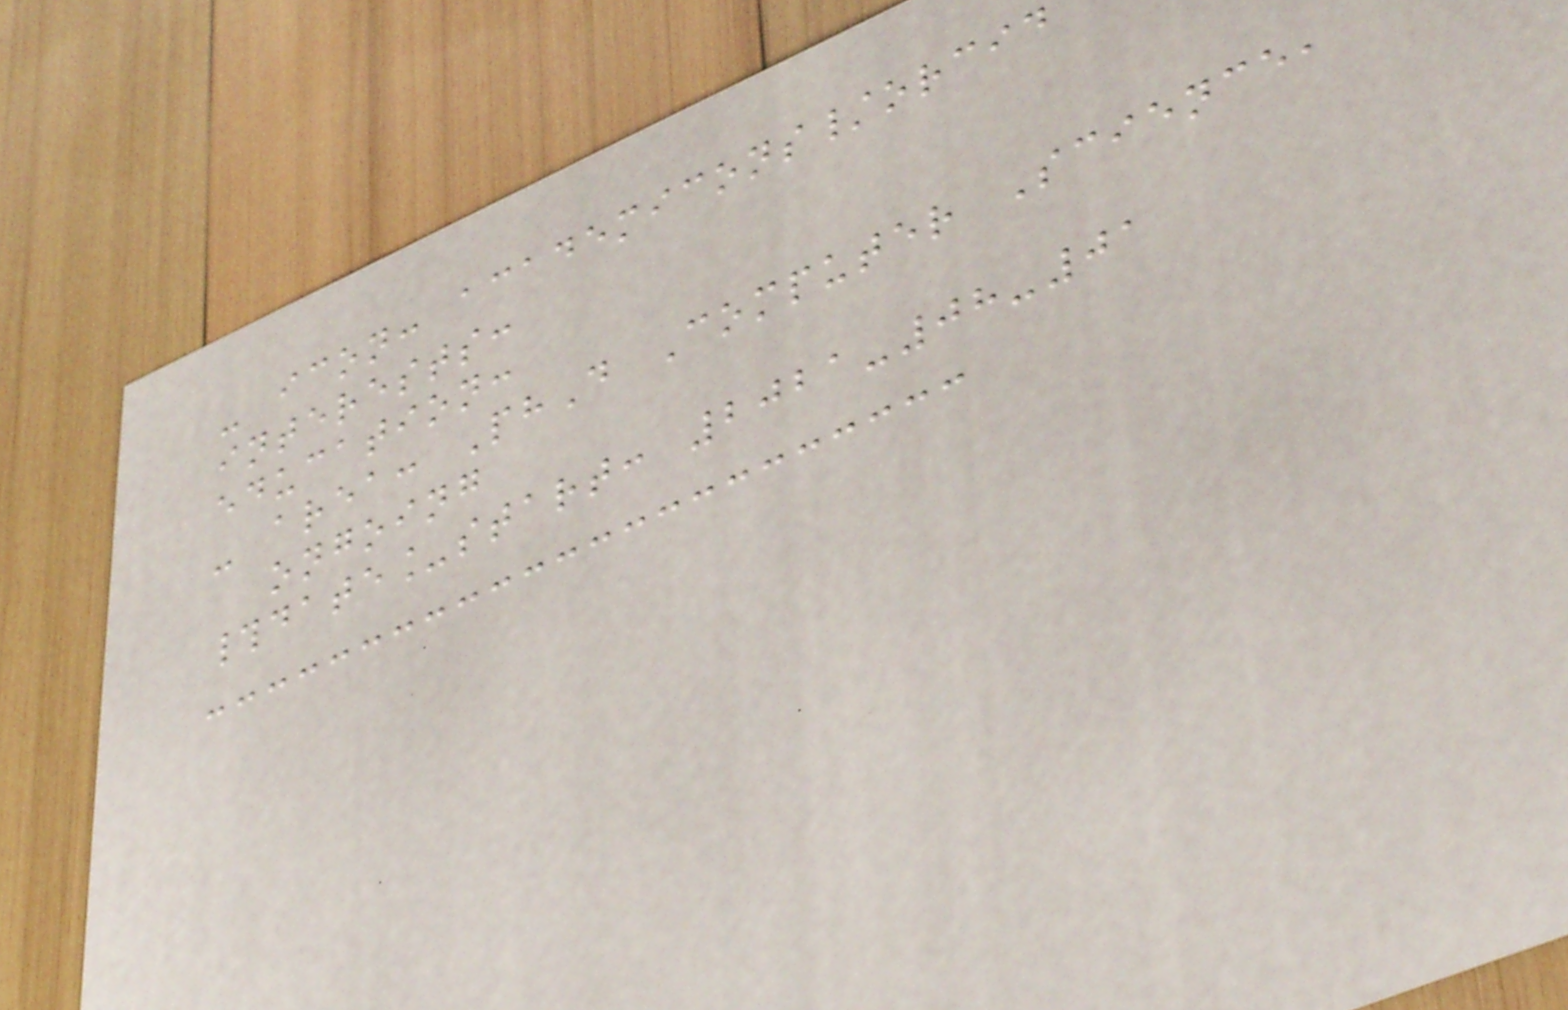- icon: academicons/orcid
interests:
education:
- area: PhD Computer Science,
ongoing
#date_start: 2021-08-01
